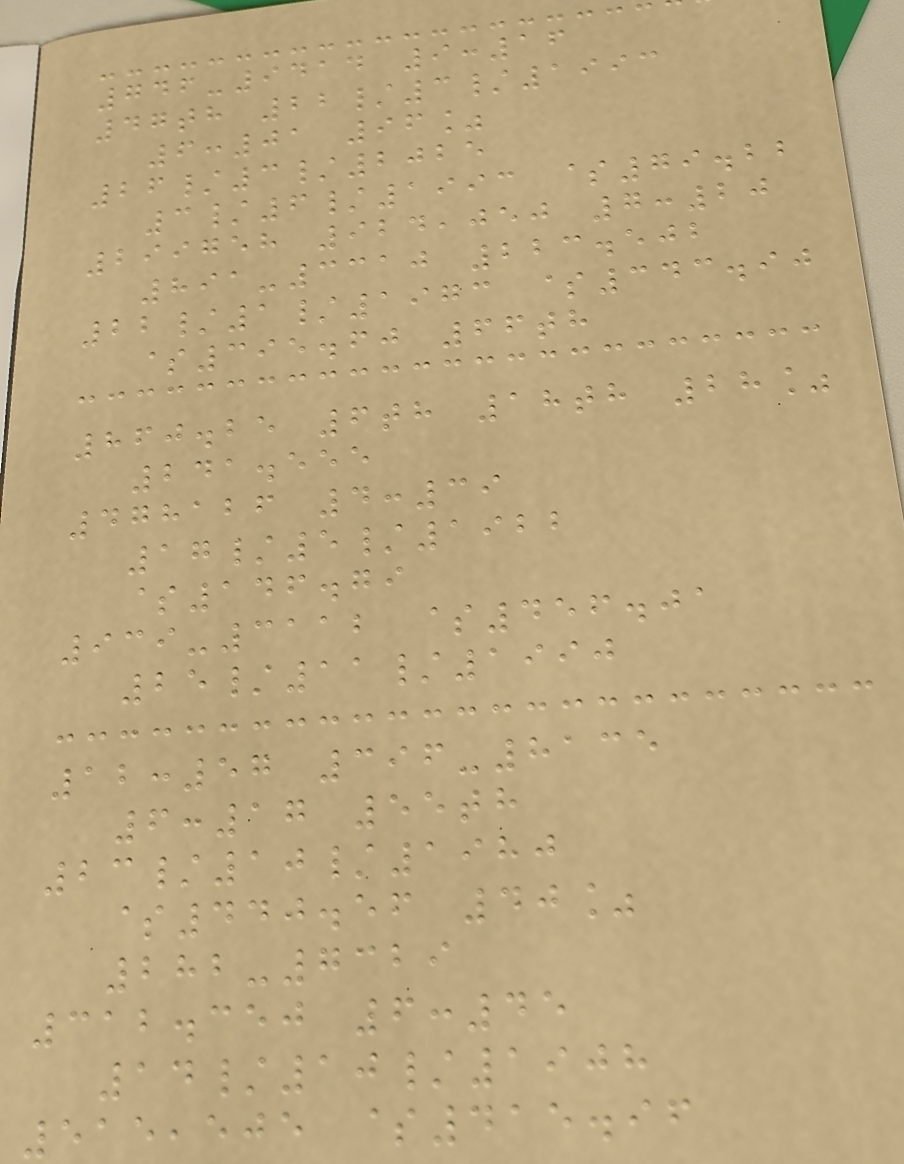746-9414 9:16
47th 22/3/1993
6:01 96%
26/3/2025
3/6/1993 $79.22
299758 924,050 7:20
891-3310 223.502
22/1/1973 $343.90
$395.60 66th
860.25 6th 18th 28%
241.555
478126 4:39
17/5/1922
$146.79
939-3112 $456.01
25/11/1990
12:57 396-8135
6:17 55th
23/10/1980
$440.56 40%
282-7329
312.350 6:45
14/10/1908
515,505 $415.96
